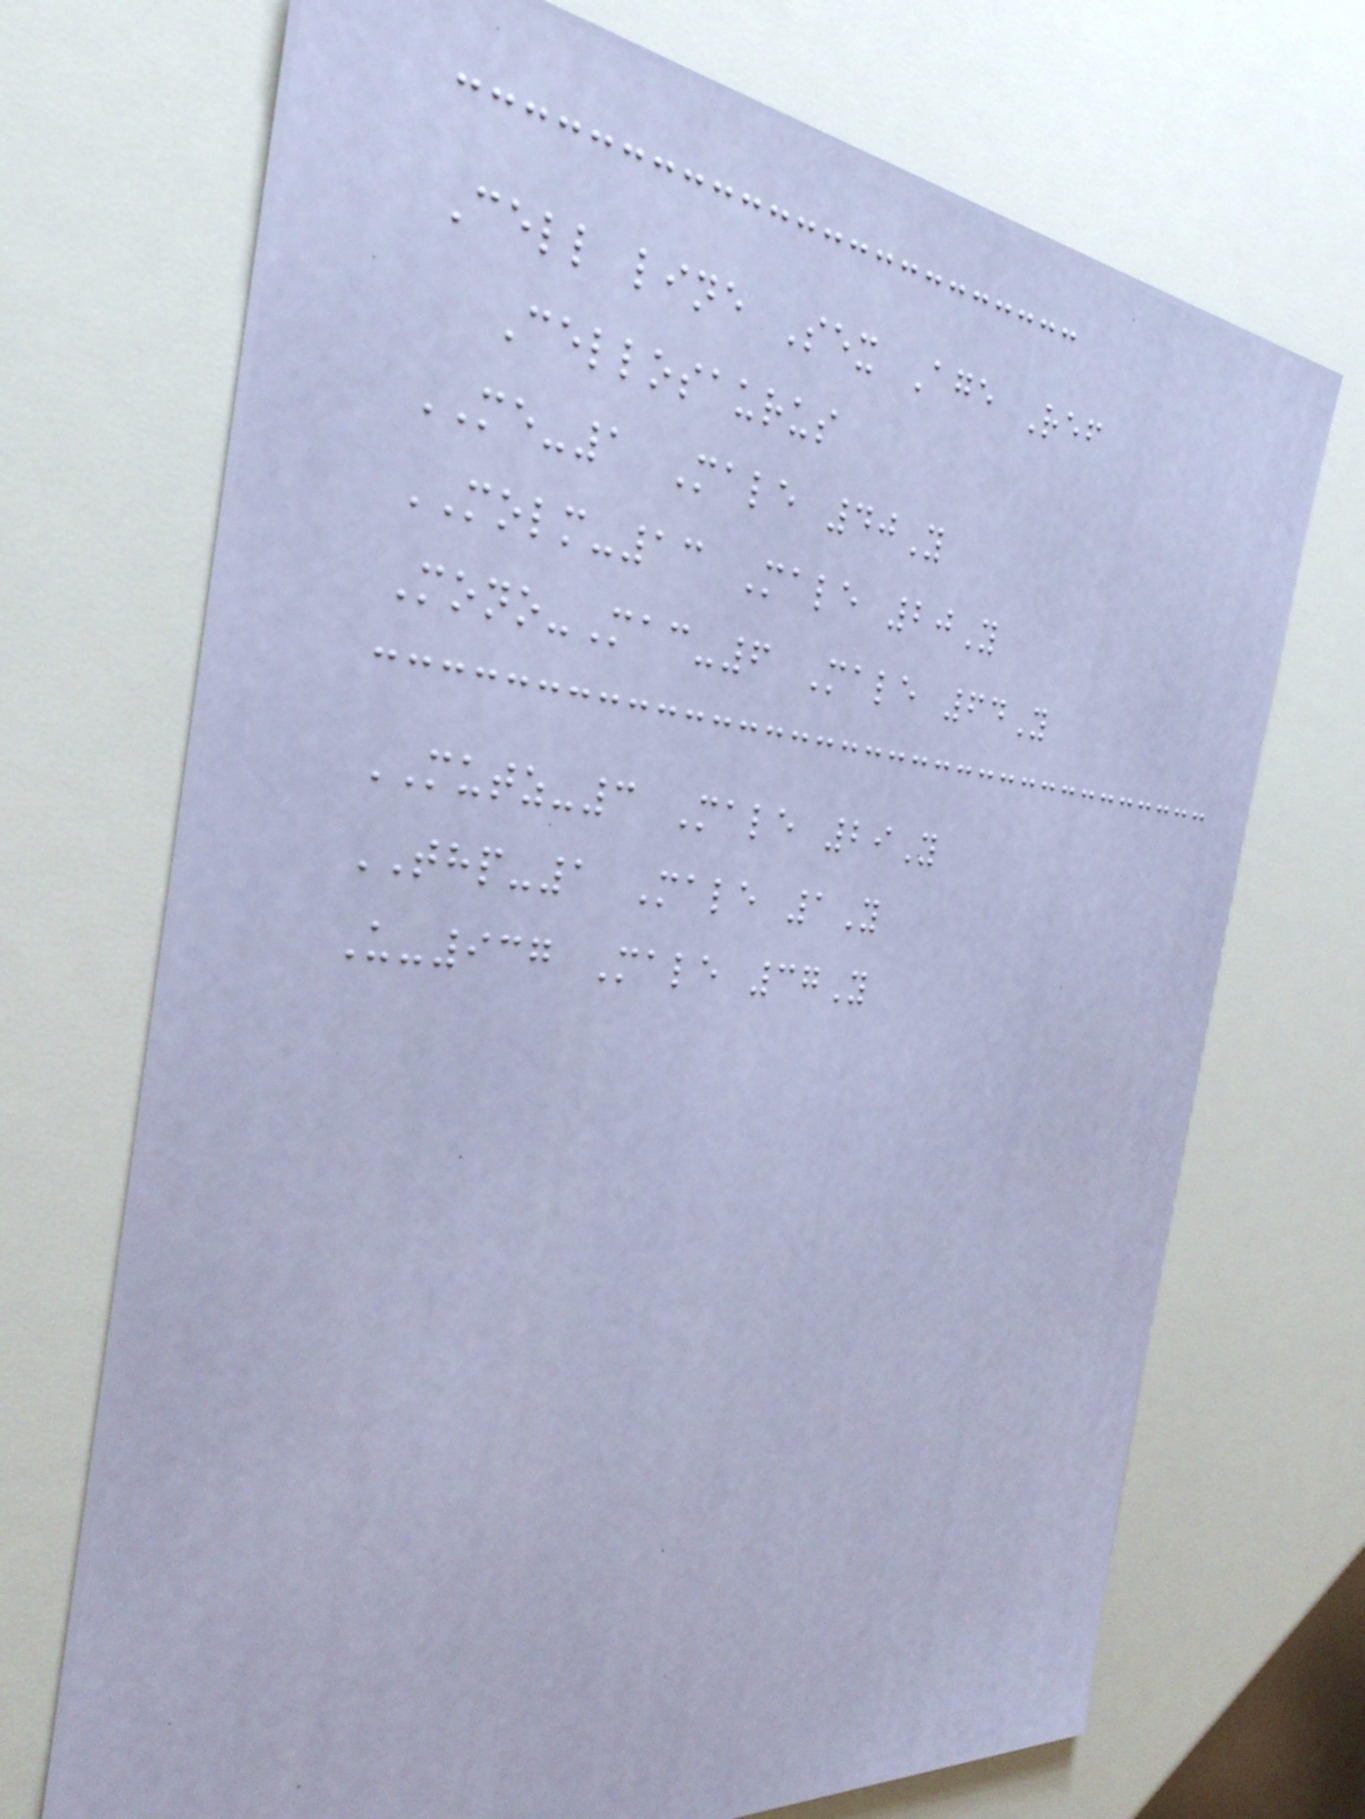Cell line Sex Age Ref
Cellosaurus
ME-1 Male 40Y
MOLM-13 Male 20Y
Mono-Mac-6 Male 64Y
MUTZ-3 Male 29Y
THP-1 Male 1Y
U-937 Male 37Y
